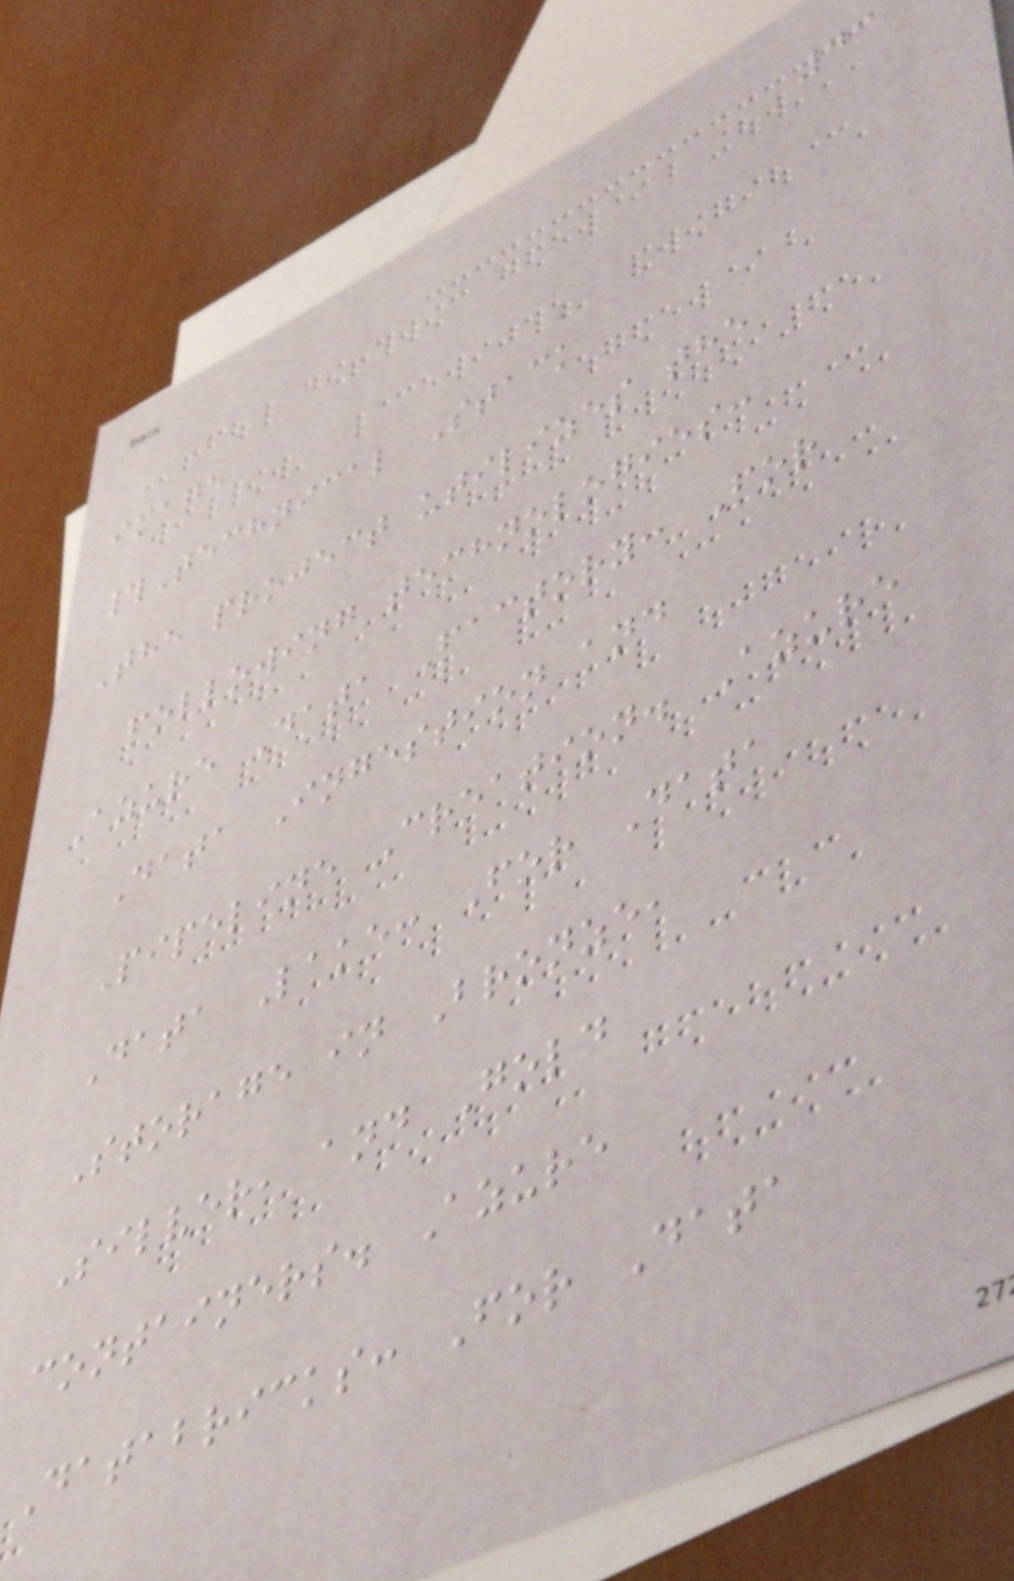43
image
#Technical Stack
The project utilizes the
following technologies:
Azure Data Factory: For
Data Ingestion and
Pipeline Creation. Azure
Data Lake: For Data
Storage in Bronze,
Silver, and Gold
containers. Azure
Databricks: For Data
